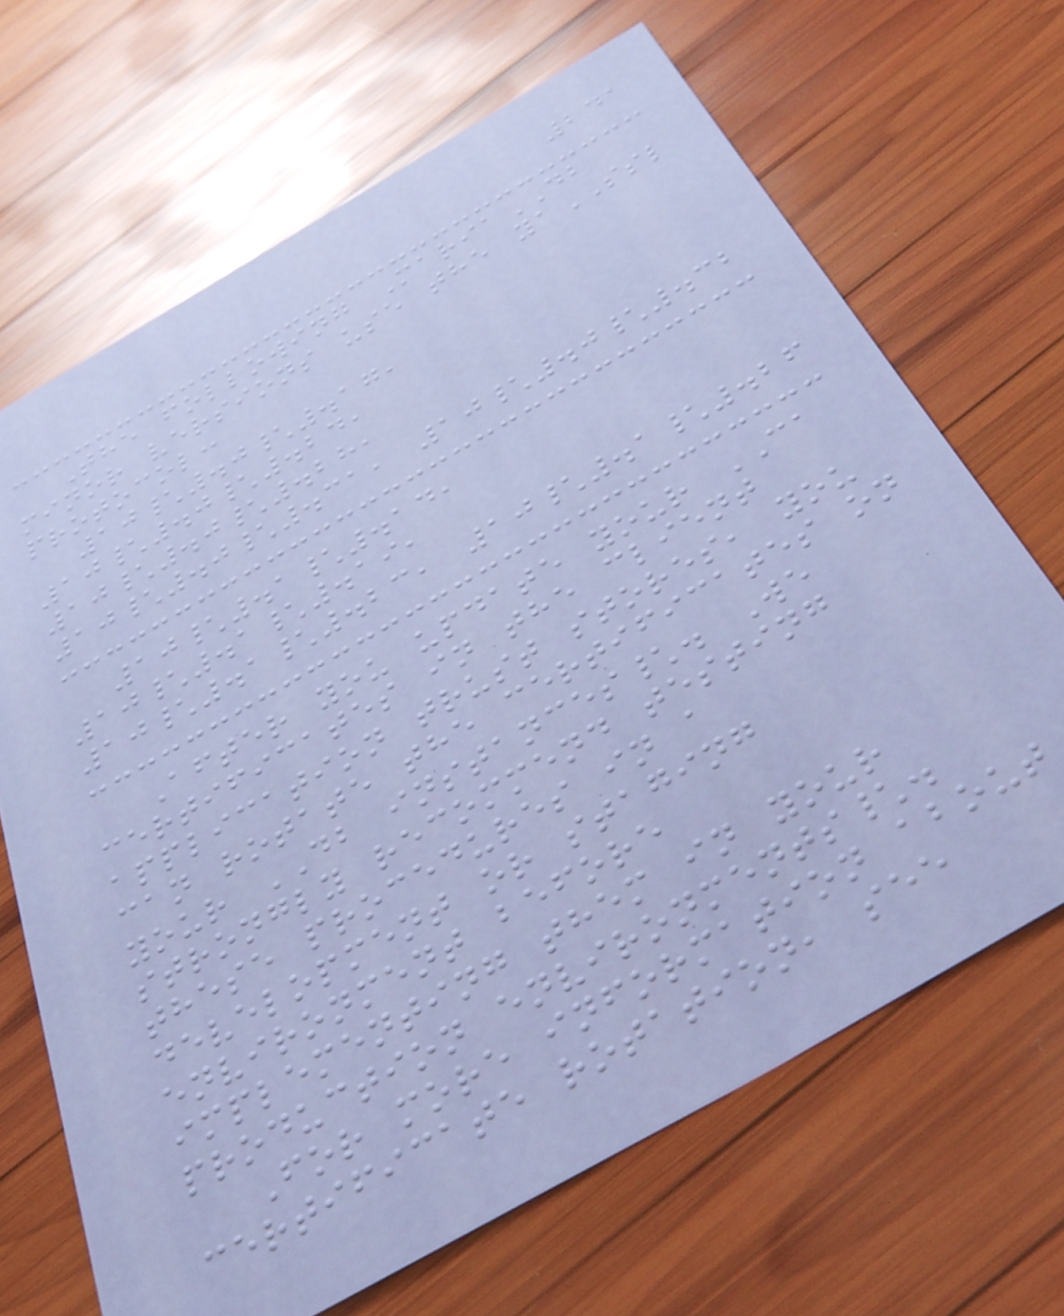241
The following MariaDB
minor versions use the yaSSL
protocol:
10\.0\.17,
10\.0\.24,
10\.0\.28,
10\.0\.31, 10\.0\.32
10\.1\.14,
10\.1\.19,
10\.1\.23, 10\.1\.26
After you update your CA
certificates in the client
application trust stores, you
can rotate the certificates on
your DB instances\. We
strongly recommend testing
these procedures in a
development or staging
environment before
implementing them in your
production environments\.
For more information about
certificate rotation, see
